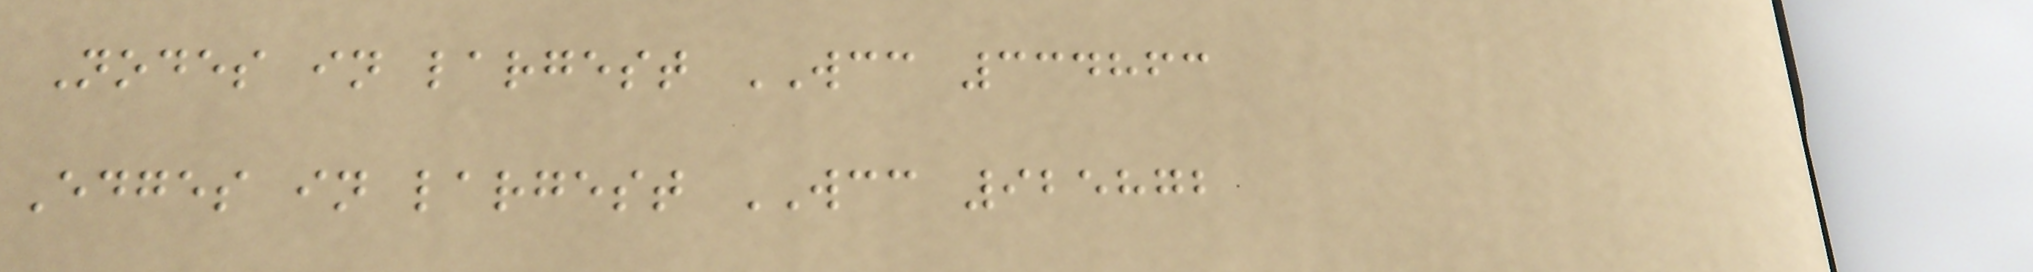Nodes in largest WCC 334863
Edges in largest WCC 925872
